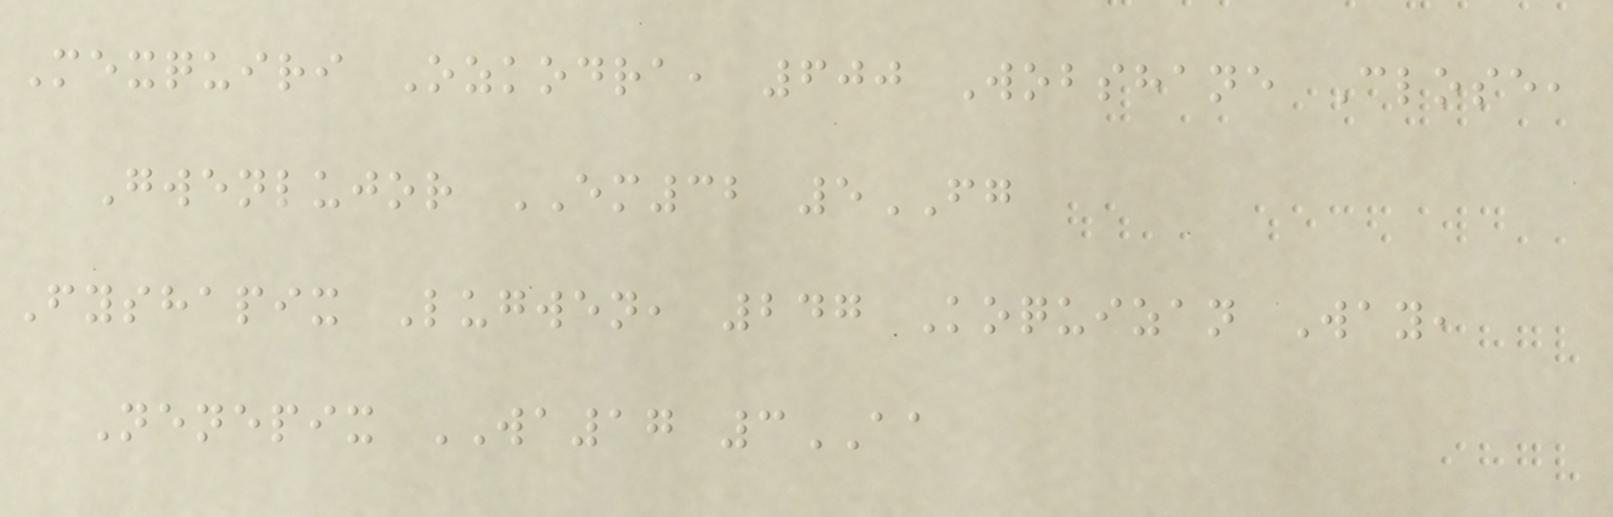Mexquiri Ozkodra, 600 Wobshane Close,
Gwenlujor EM32 5FG
Fyshapix Lugwen, 247 Koquizan Way,
Nenepix WA17 3AA
